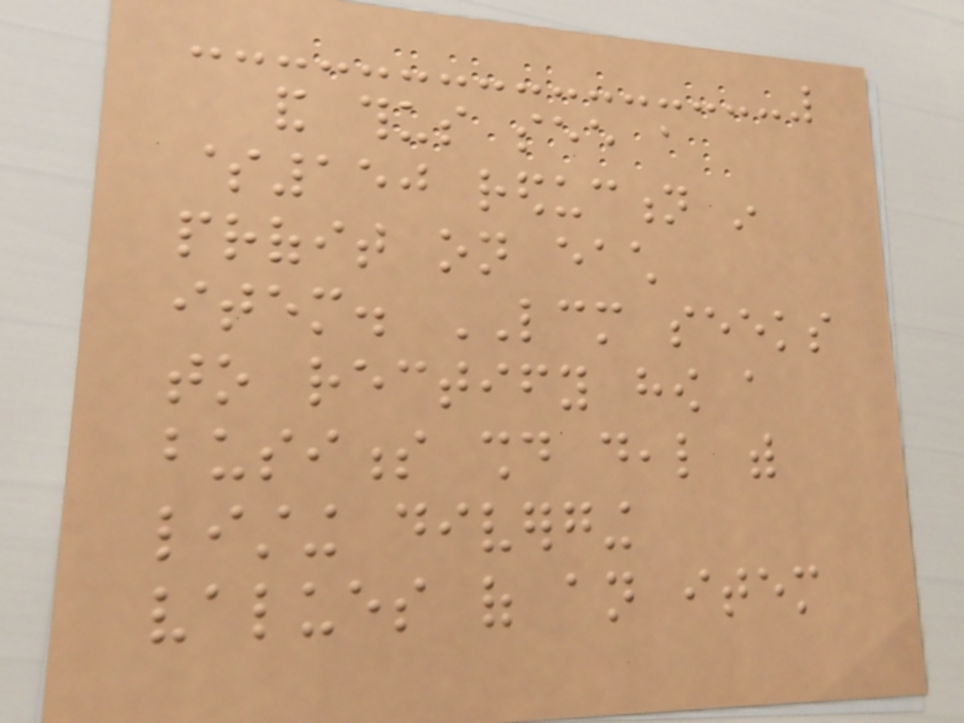and thus see a
$150 reduction in
profit on each
item. LCM seeks
to rectify how a
business should deal with
listing diverging
values of an item
